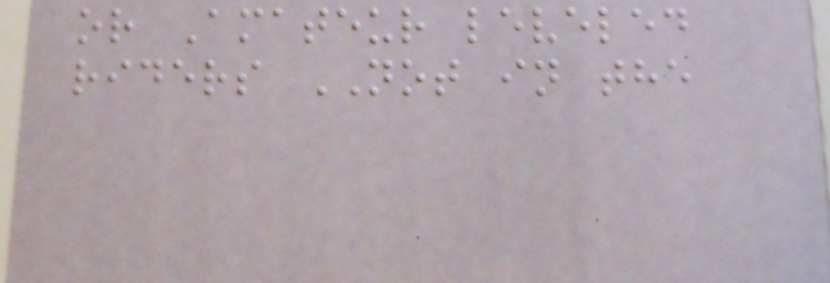or Amateur leveled
riders NOT in the
